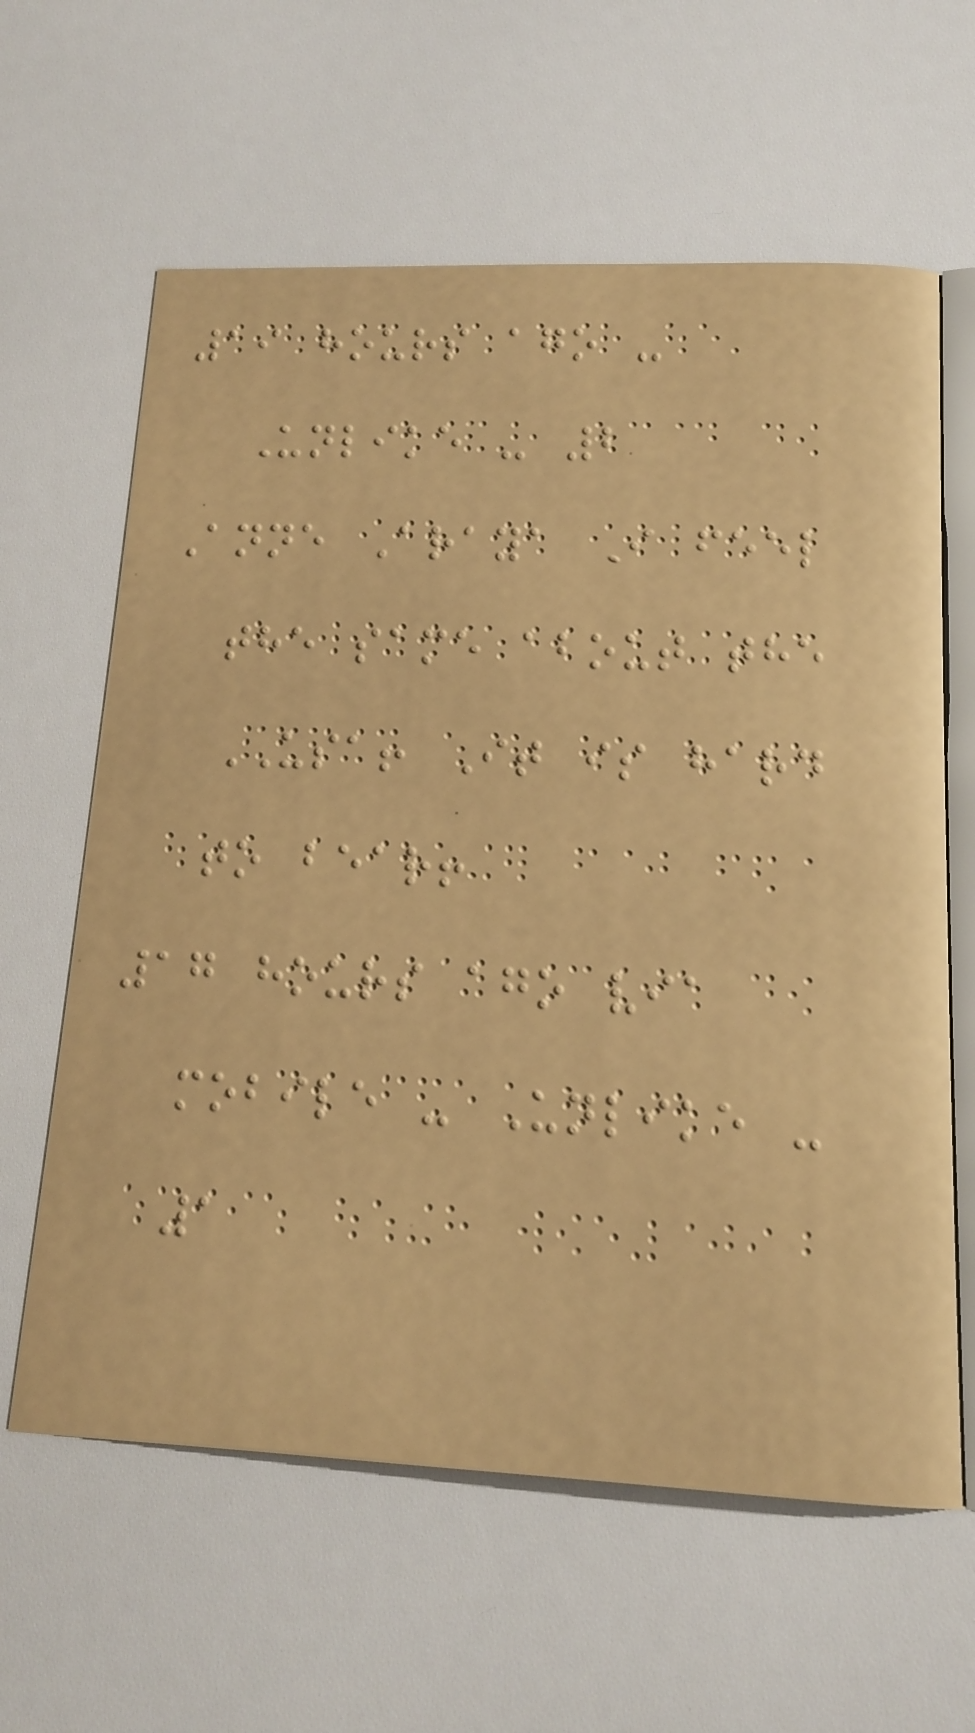19 hours ago -
Unlike - 2
Anne Araya I feel
the same about the
USA! It is hard
to bear!
17 hours ago via
mobile - Unlike -
1
